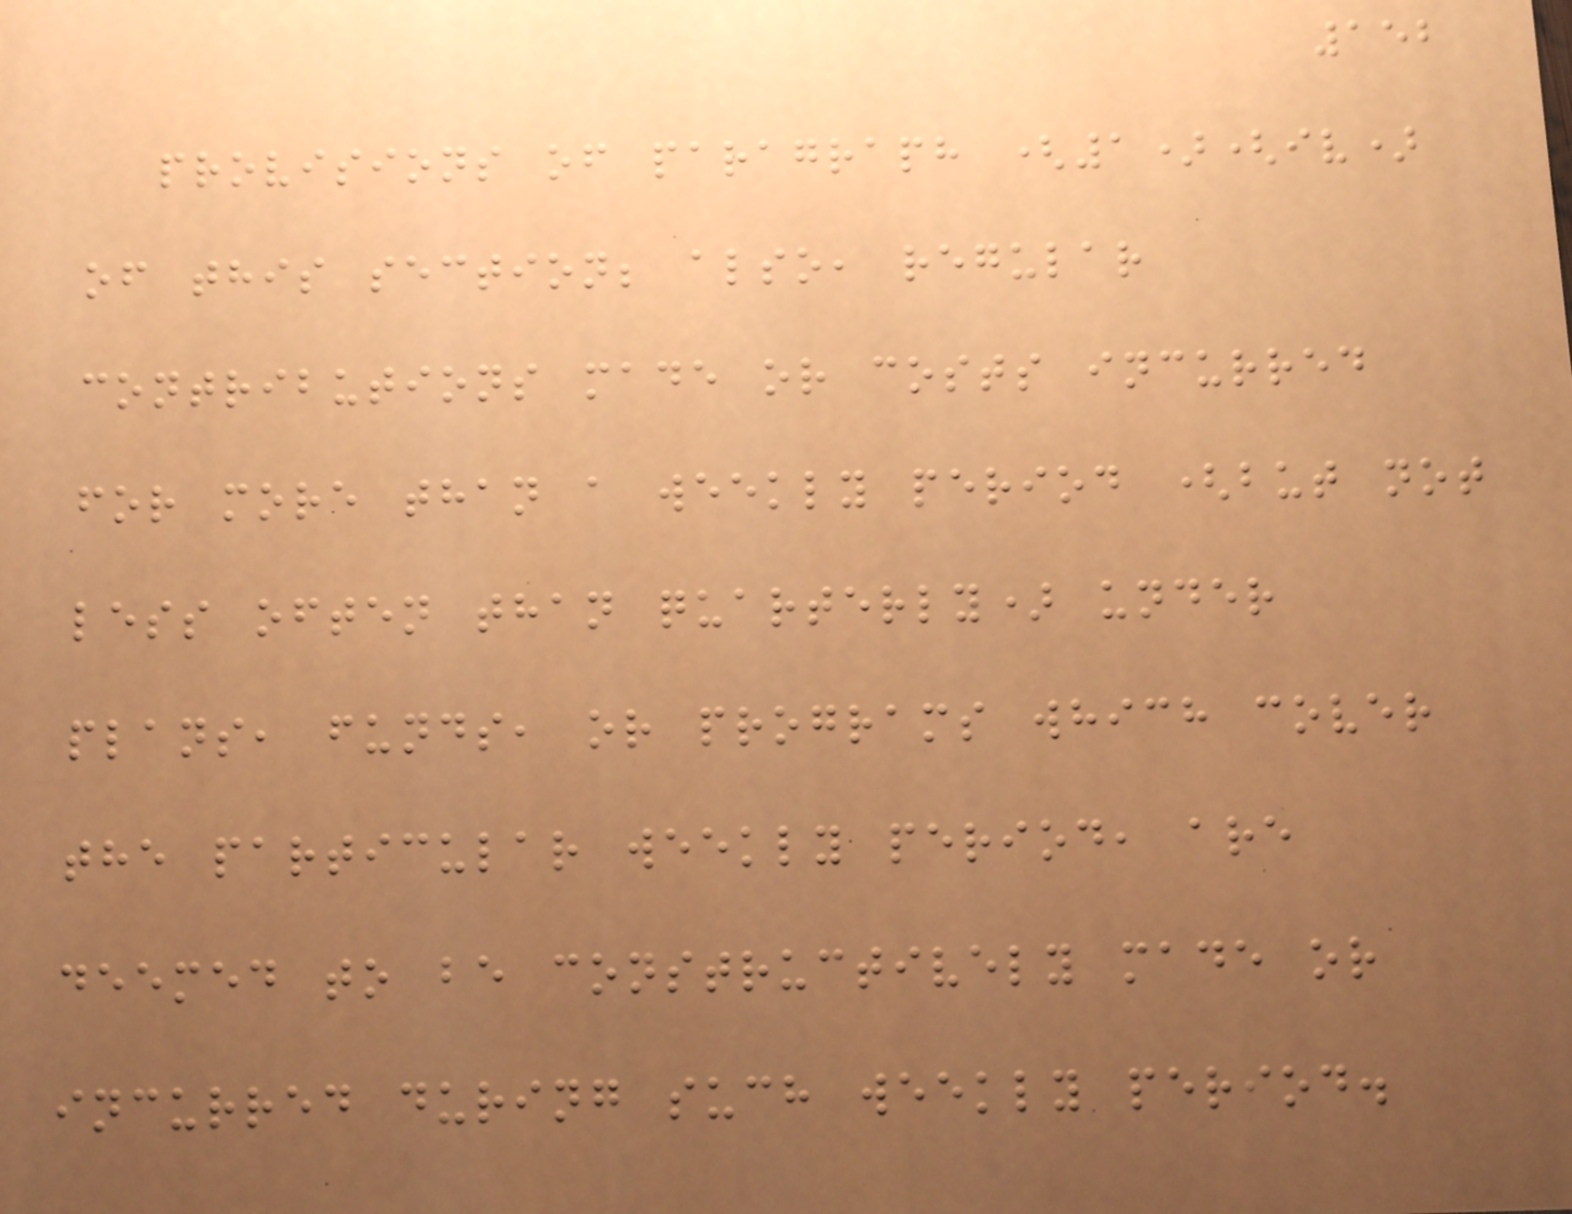152
provisions of paragraph (1)(iv)
of this section; also, regular
contributions made or costs incurred
for more than a weekly period (but not
less often than quarterly) under
plans, funds, or programs which cover
the particular weekly period, are
deemed to be constructively made or
incurred during such weekly period.
